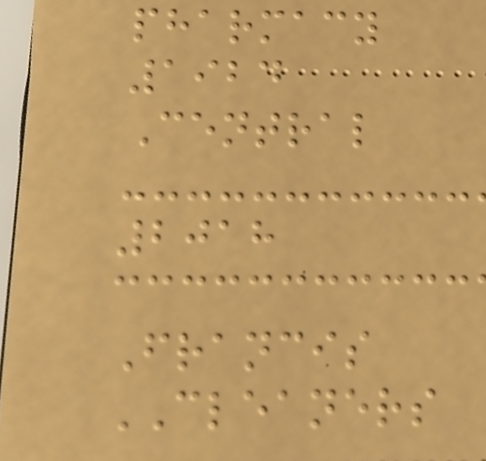pharmacy
1924
Central
2018
Francis
CLEANERS
